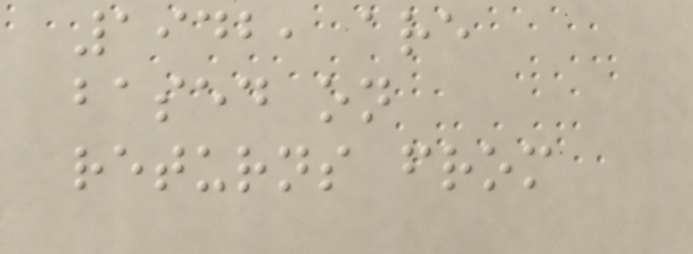1942, are
based on
returns from
